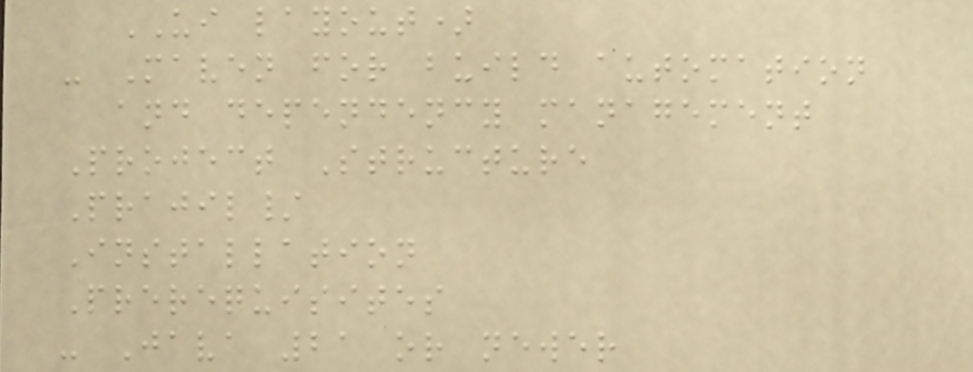UI layout)
- Maven for build automation
and dependency management
Project Structure
Prajil/
Installation
Prerequisites
- Java 21 or newer
